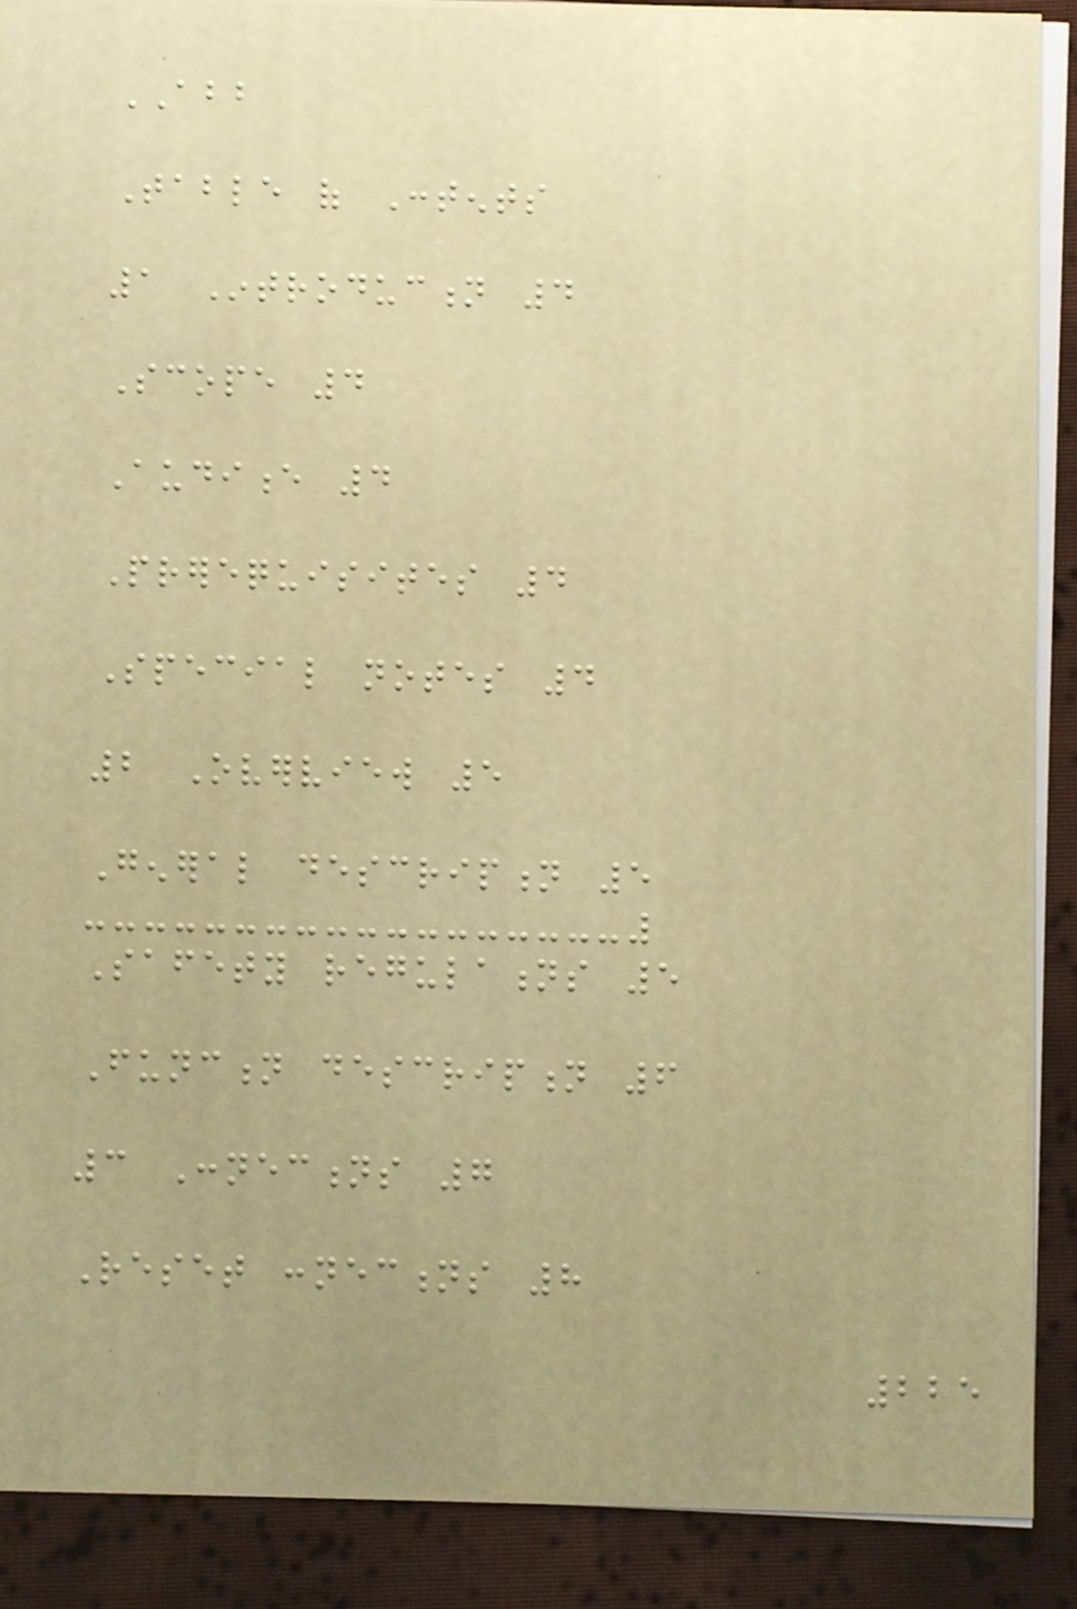ABB
Table of Contents
1 Introduction 4
Scope 4
Audience 4
Prerequisites 4
Special notes 4
2 Overview 5
General description 5
Safety regulations 5
Function description 6
3 Connections 7
Reset connections 8
225
